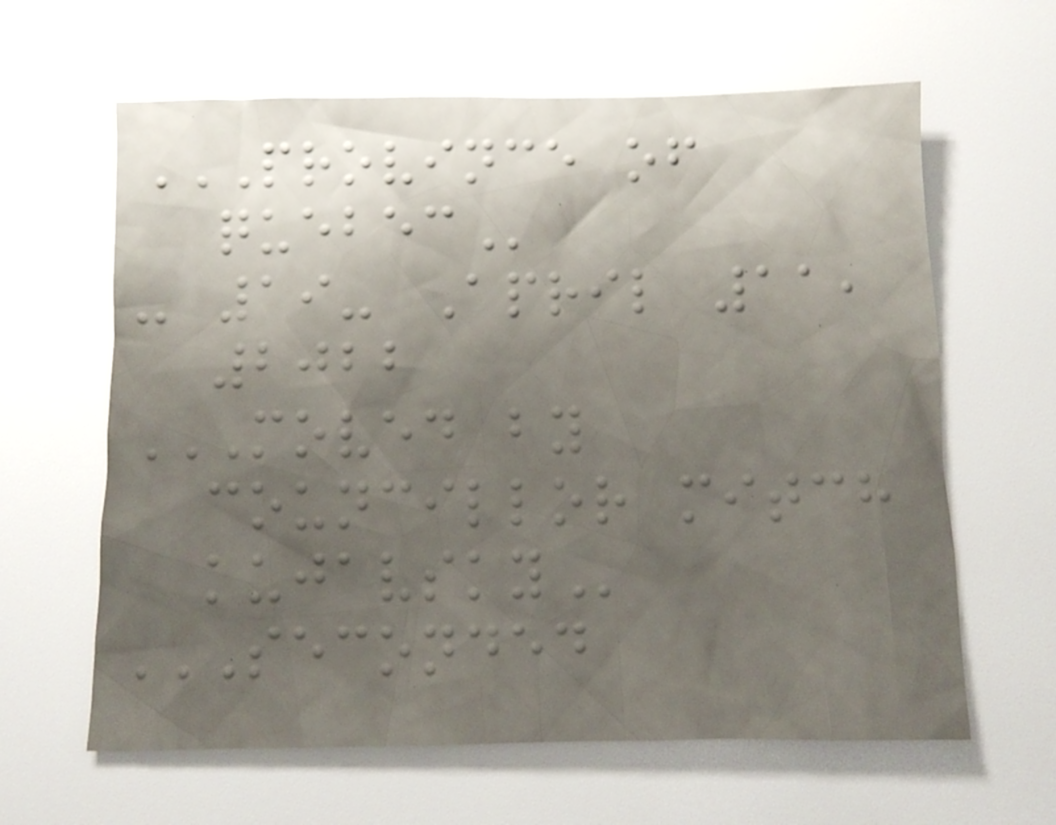PROVINCE OF
QUEBEC
- 19- April 11,
2022
MOVED BY
COUNCILLOR MITCH
KUJAVSKY
SECONDED
